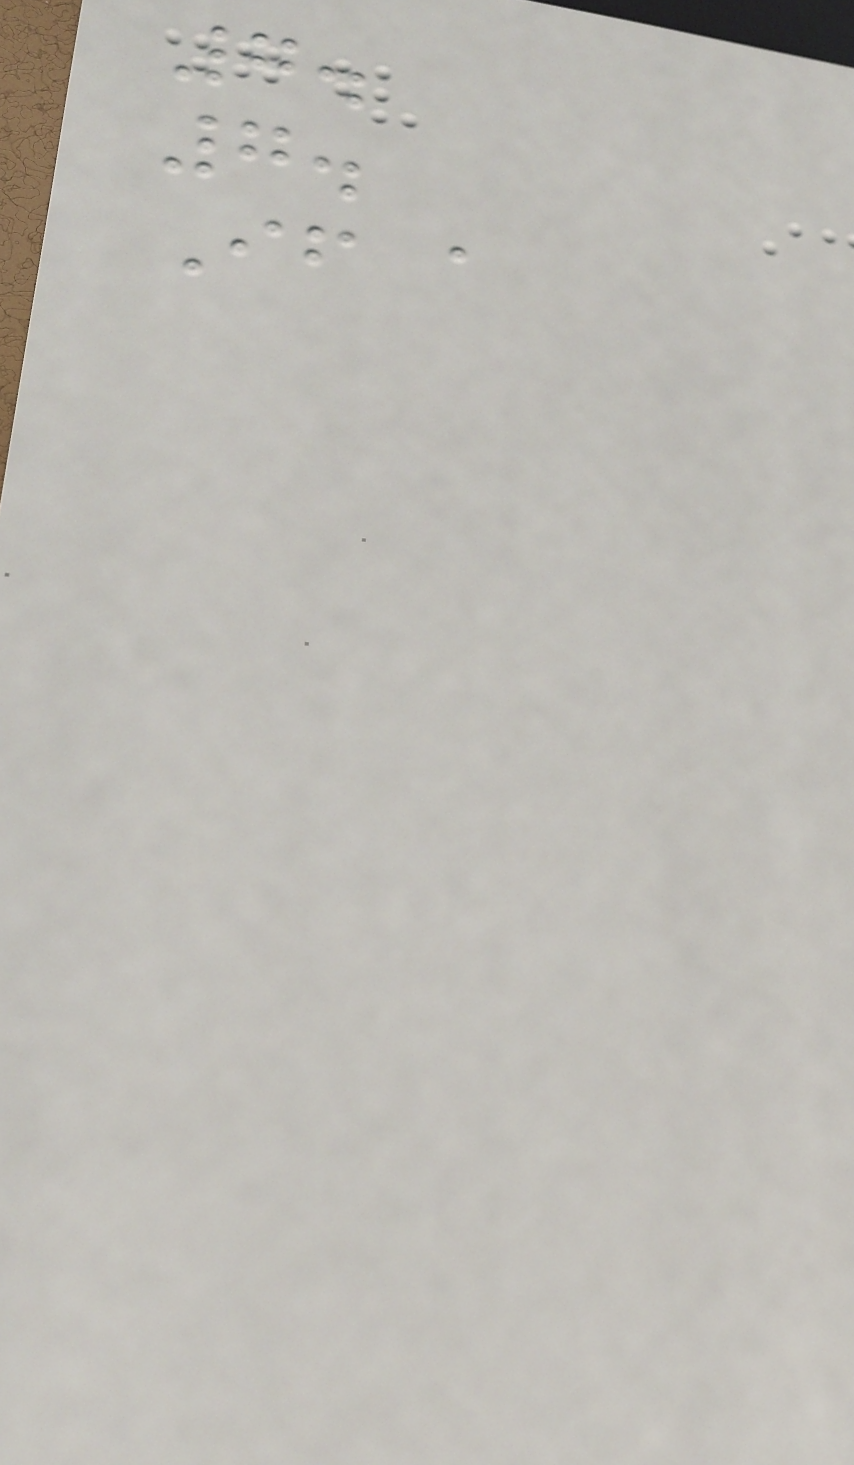7.
7.
If a
